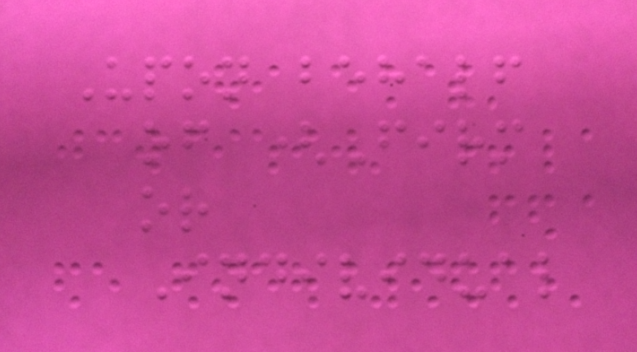Upon behalf
of (Firm
or
Individual
